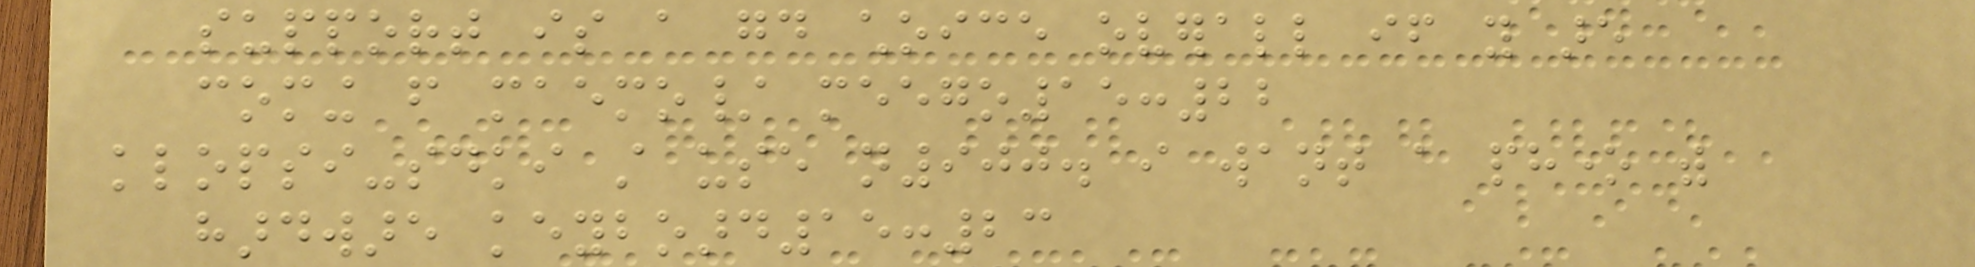support is a good choice overall if you are
coming from maemo/ meego15:22
klopsi-sdki still use n900. i want a phone with
hardware keyboard15:23
